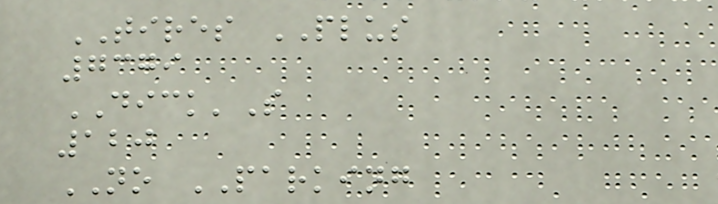TIRES PLUS
7379
DICK'S
120
NO PARKING
